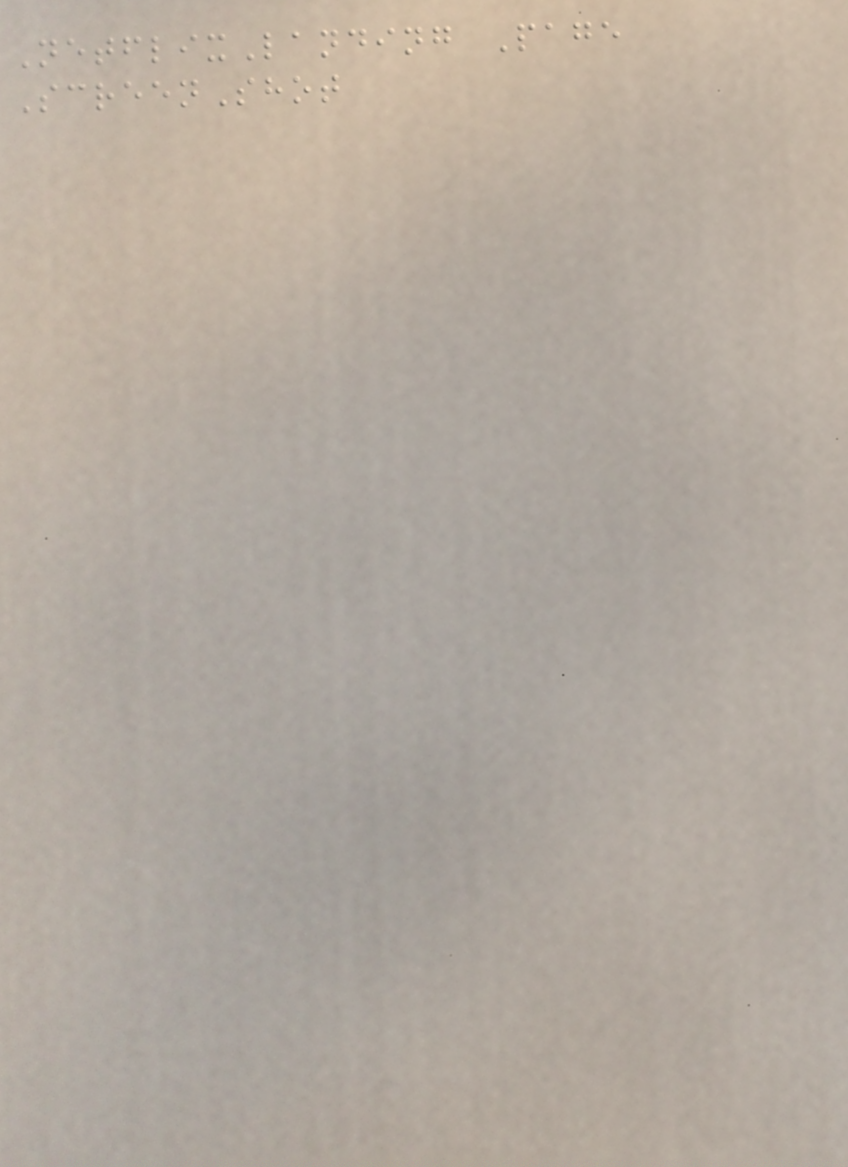NetflixLanding Page
ScreenShot
